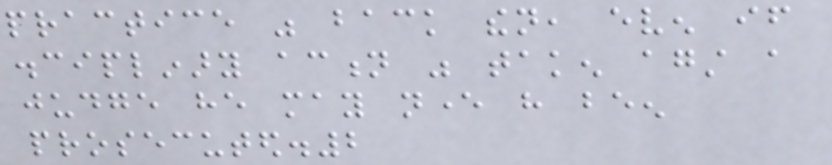practice was back then, even if
disciplinary action was taken against a
judge he may never have been
prosecuted.2
